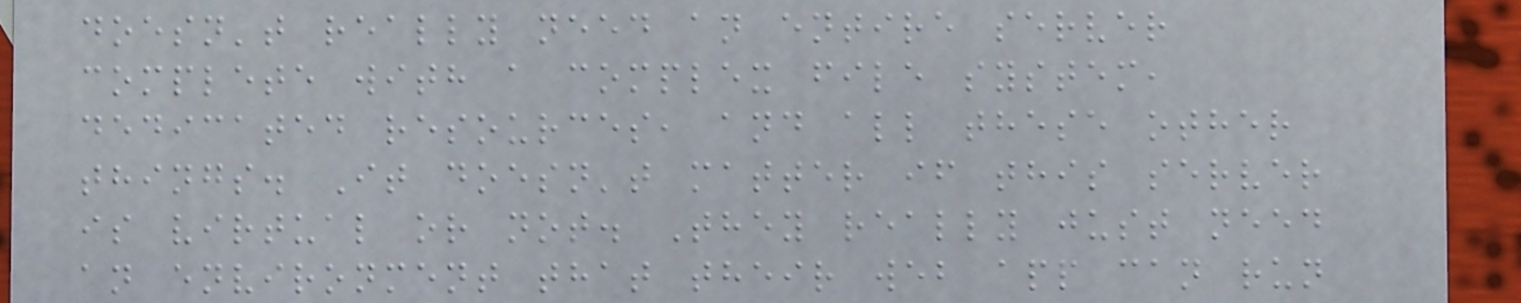doesn't really need an entire server
complete with a complex file system,
dedicated resources, and all these other
things. It doesn't matter if this server
is virtual or not. They really just need
an environment that their web app can run
